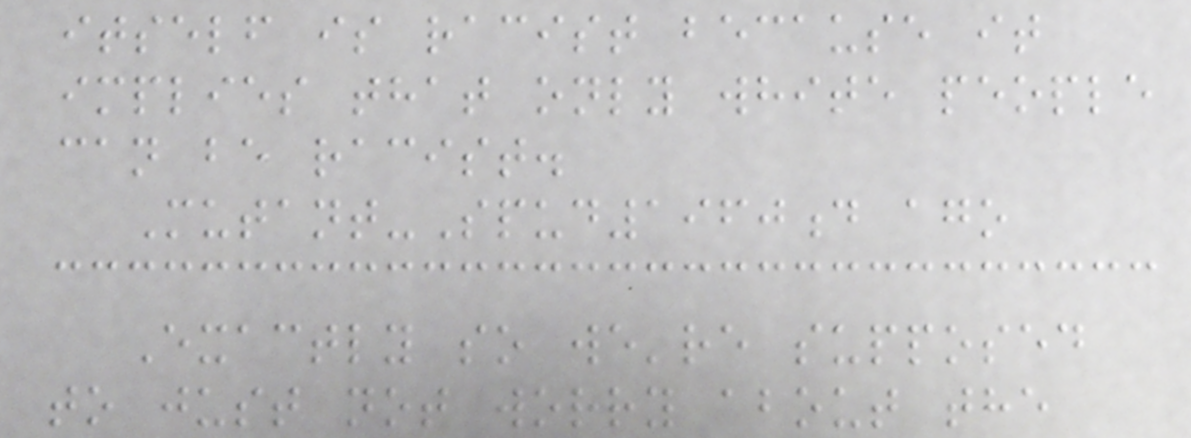itself is racist because it
implies that only white people
can be racist.
Mutant-Spud1960d ago
Exactly so we're supposed
to just not worry about the
